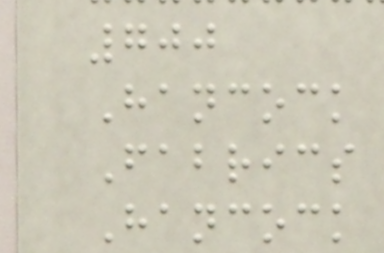700
Hancock
Fabrics
Hancock
